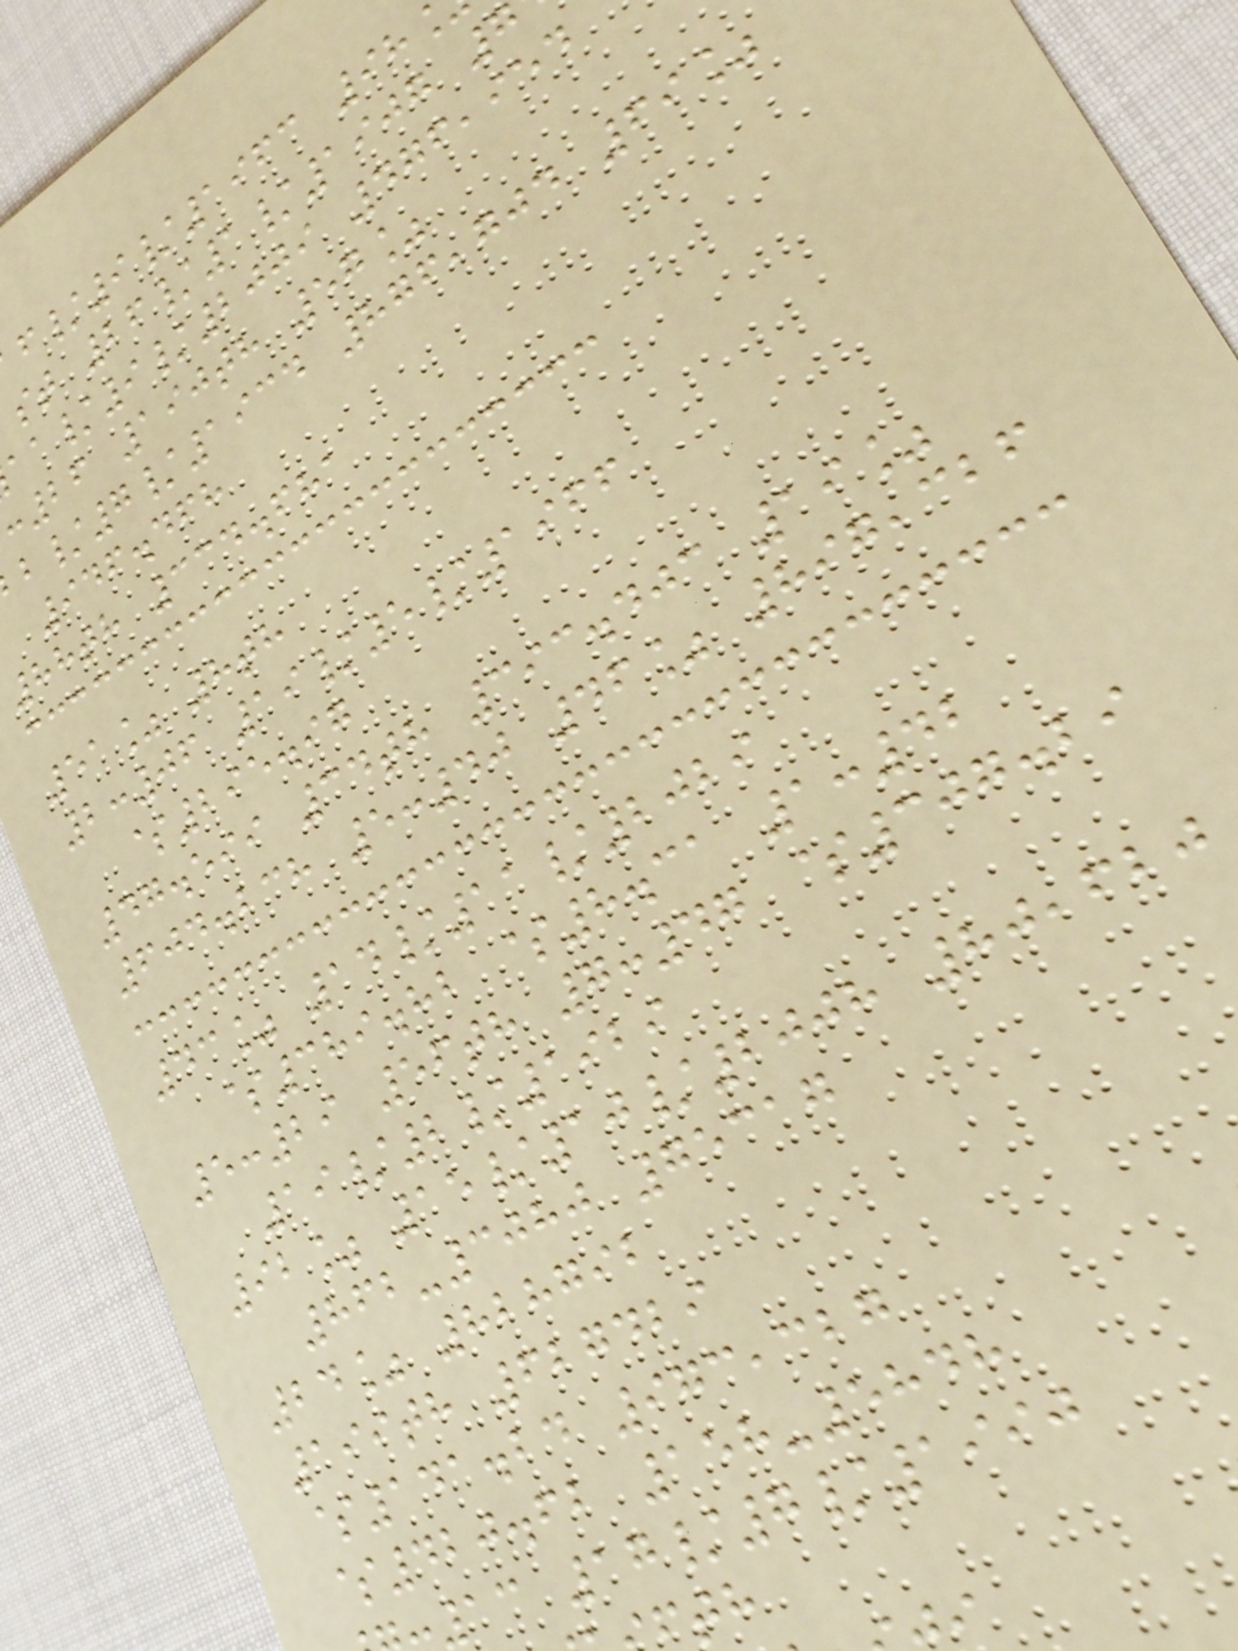/9/1963 98
st 26/1/1907 7
/9/2009 476,954
:26 190th 57%
/7/1934 876,704 69%
946.468
88th 334.681
51% 8th
2:06 19/5/1966
$295.97
47.599 34th 393.403 19%
604.238 5:40 46% 897,326
43% 14/11/2029
$389.82 $8.31 1:42
5:29 56th 7:47 $307.29
19/2/1929
92% 15/10/2008 80,620
862-3080 75317
24% 828792
199th 627429
$141.24 973,327
$420.62 158-5848
13 17/7/1990
